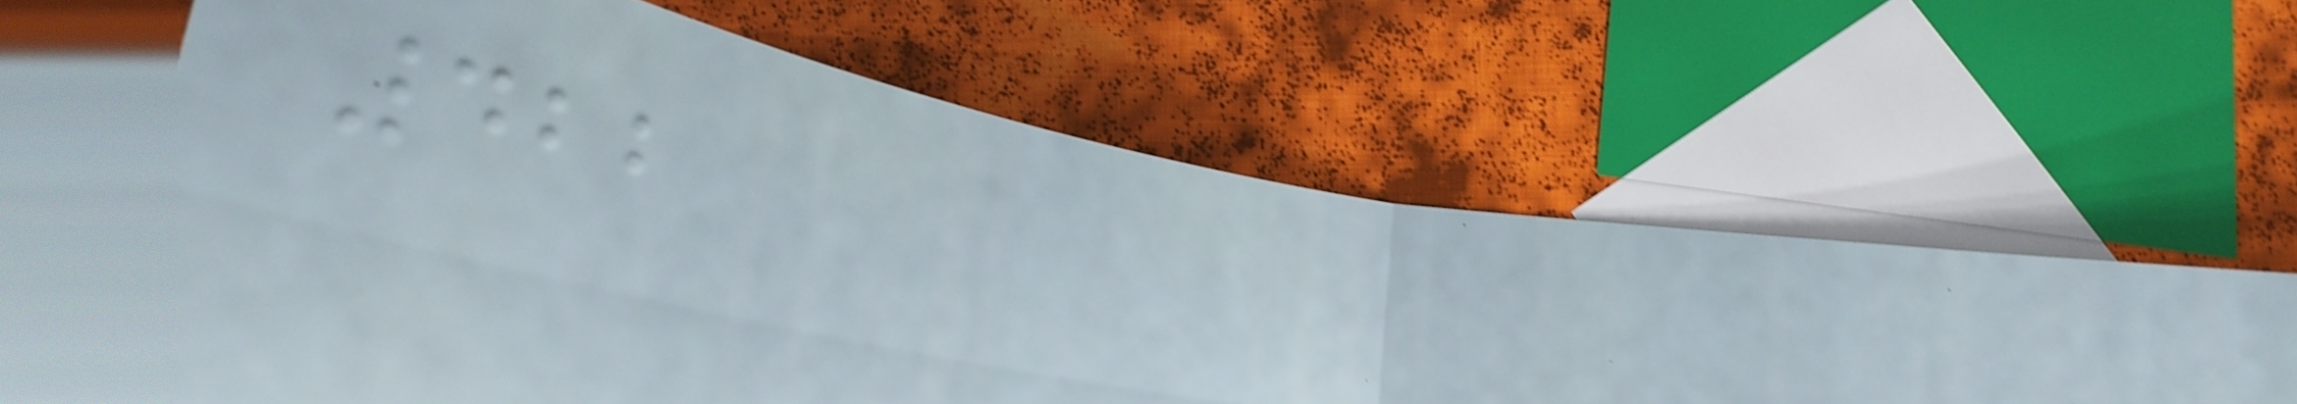422
